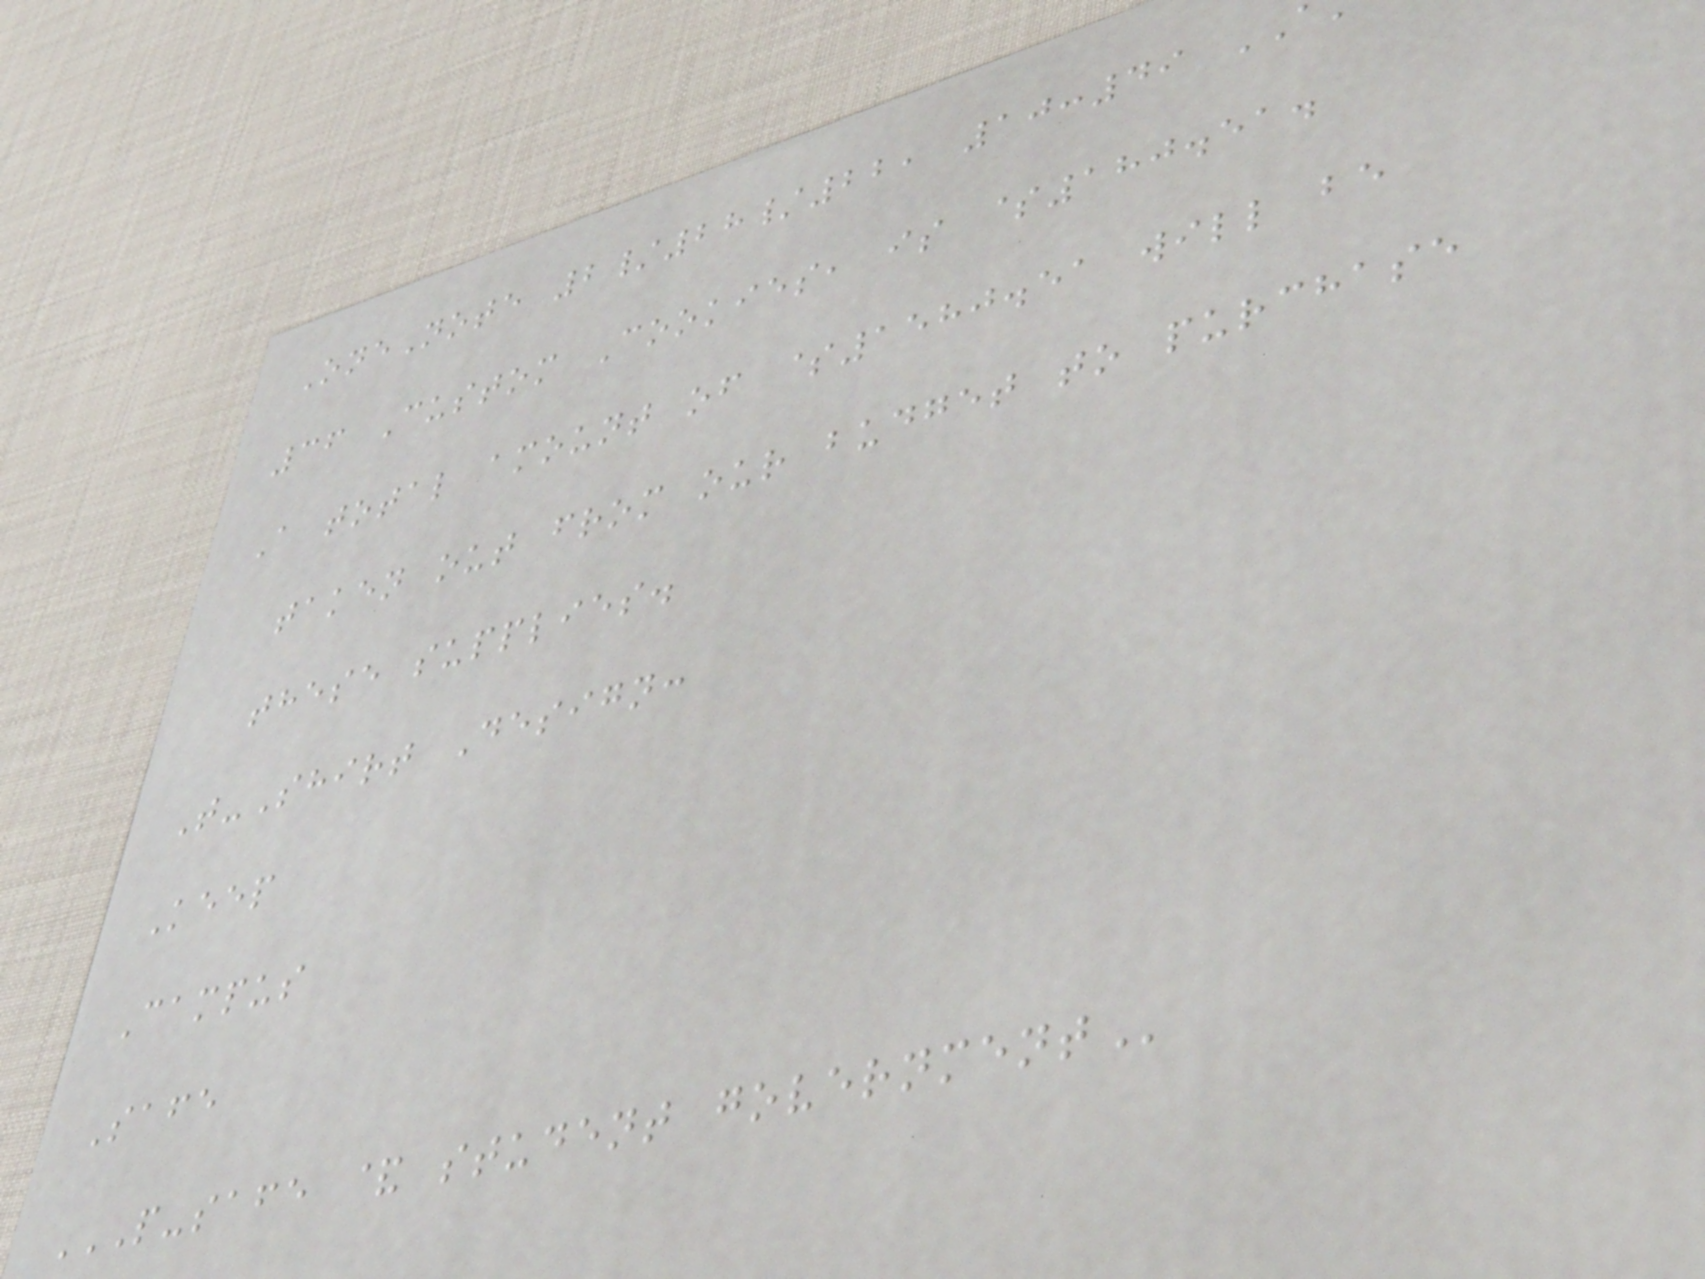OneNote 2/28/22, 10:49
36 Custom Cookies, is $180.51.
A total amount of $1580.51 will be
taken out from our budget to purchase
these supplies.
T-Shirt Design:
Keep
Campus
Safe
P-SAFE & STUDENT GOVERNMENT
